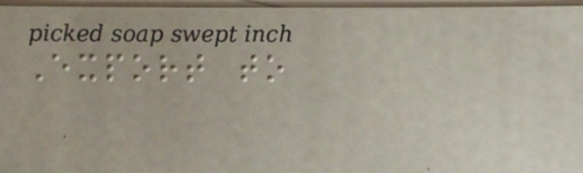Export to
